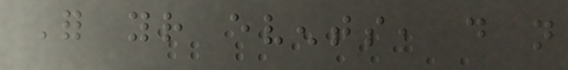For your events, do not
